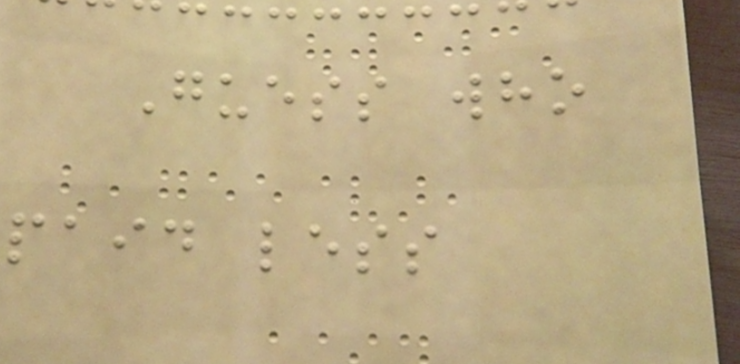Guess who
paid less
